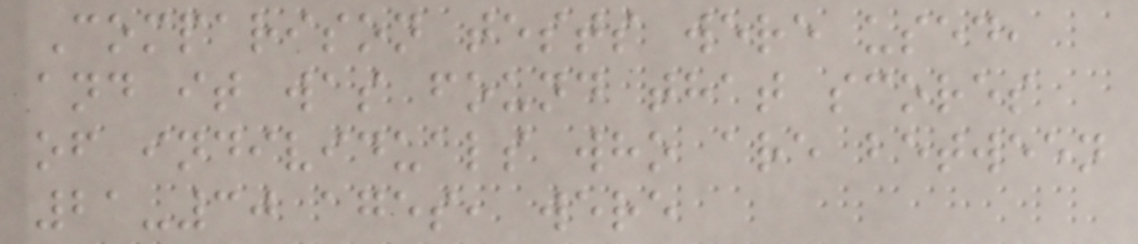Comparison tests were used,
and it was found that scores
of individuals who are between
21-30 ages, were
